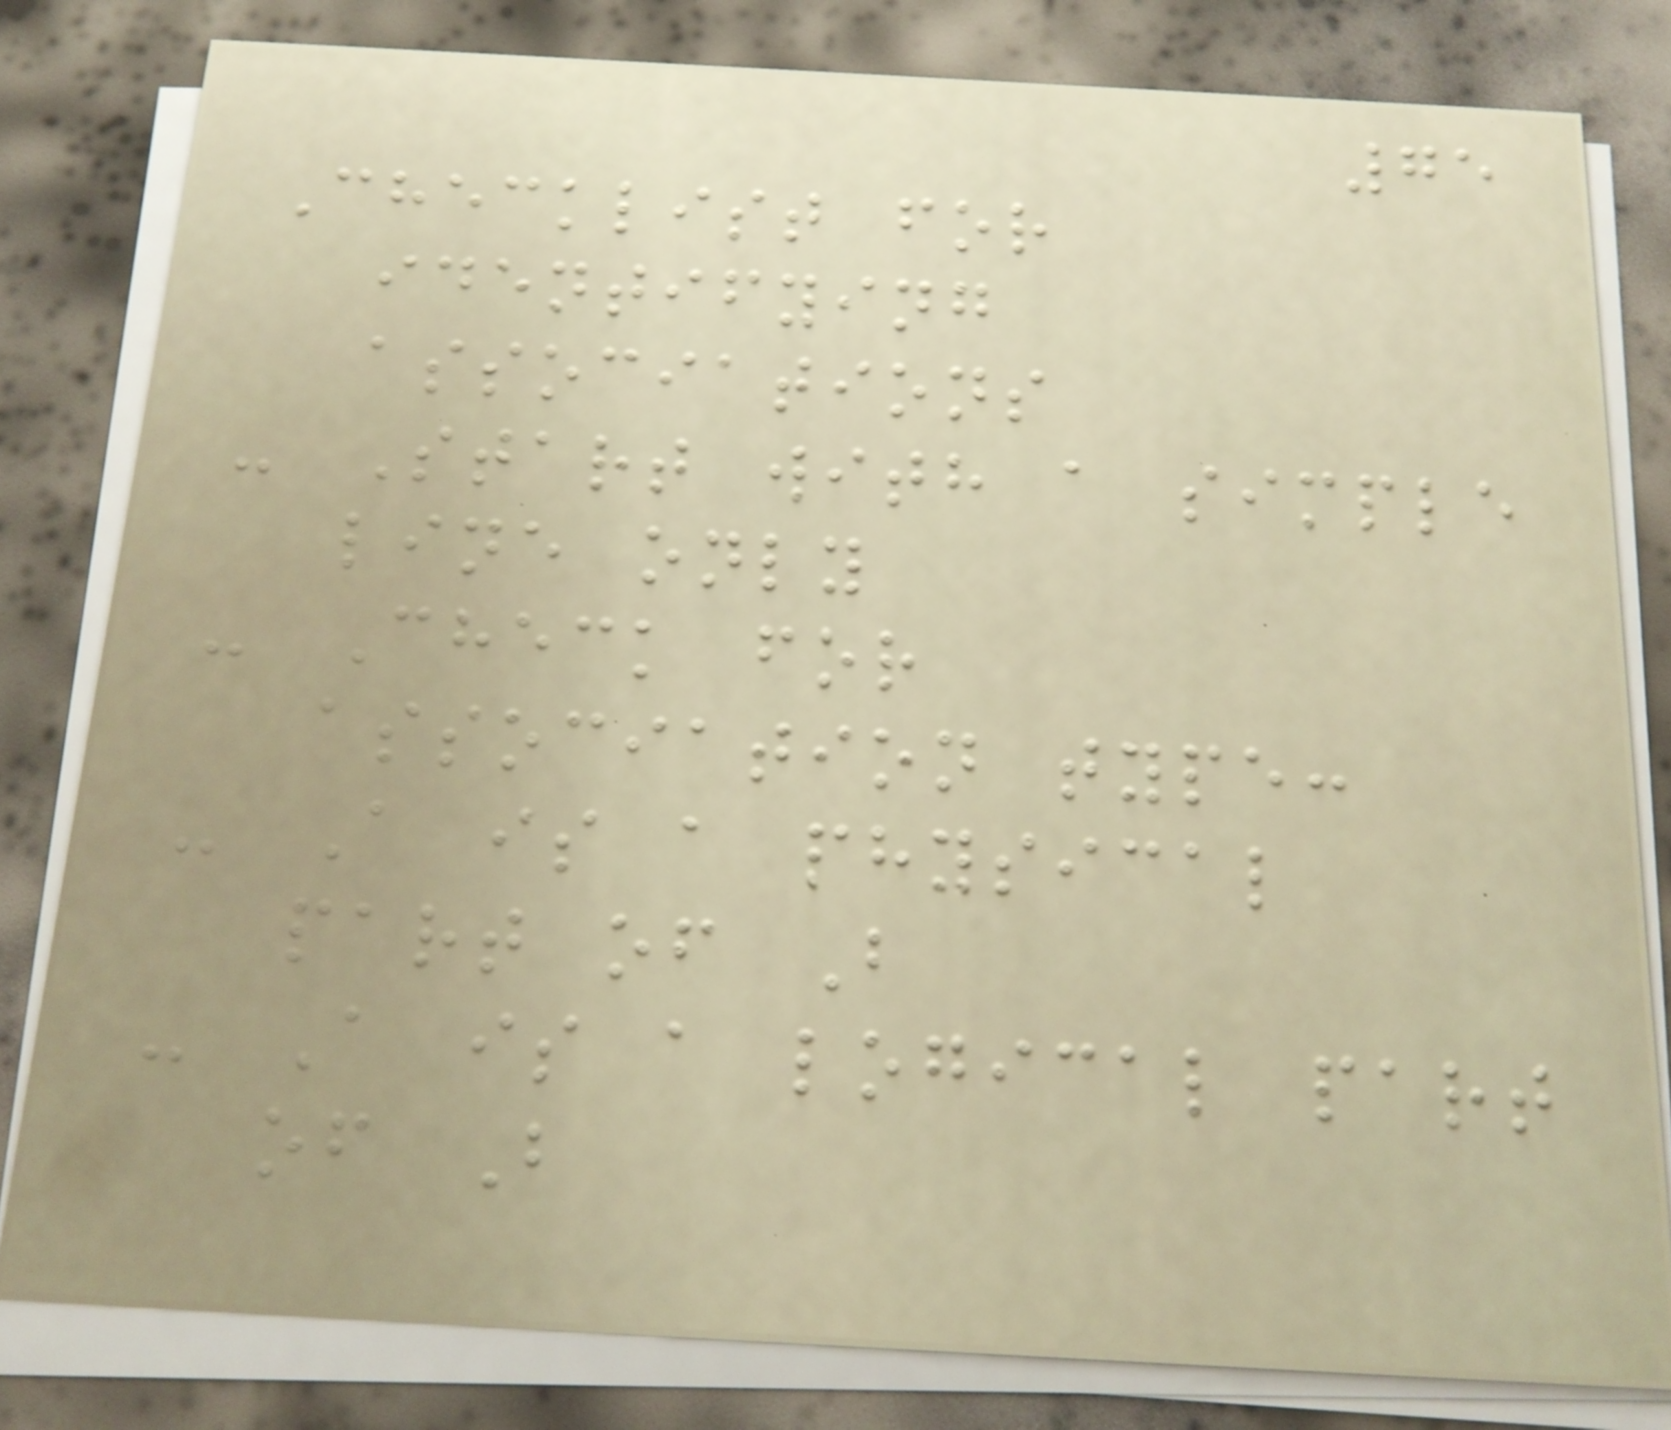75
Checklist for
identifying
associations
- Start with a simple
line only
- Check for
association type:
- A is a physical
part of B
- A is a logical part
of B
